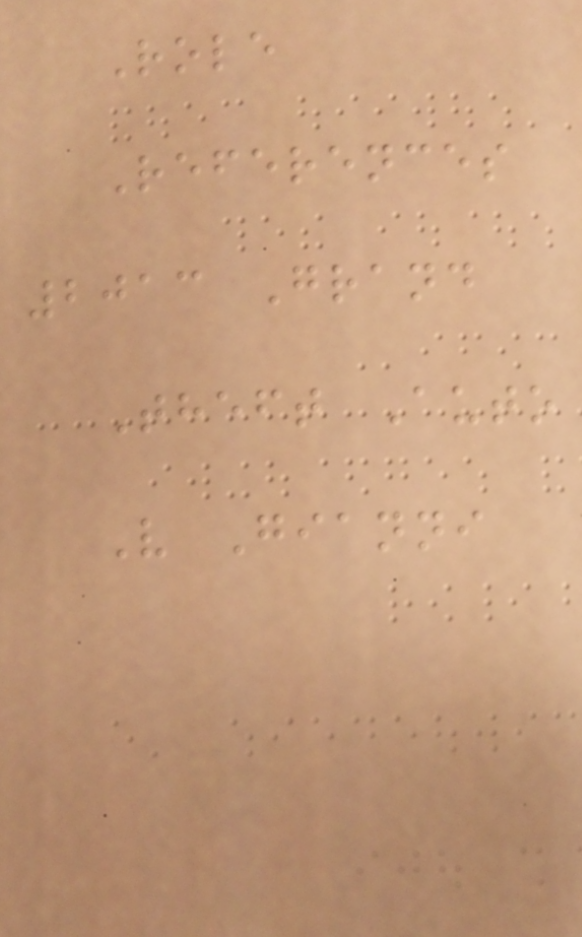Role
References
2013 Grand
Theft Auto
V Gianni
